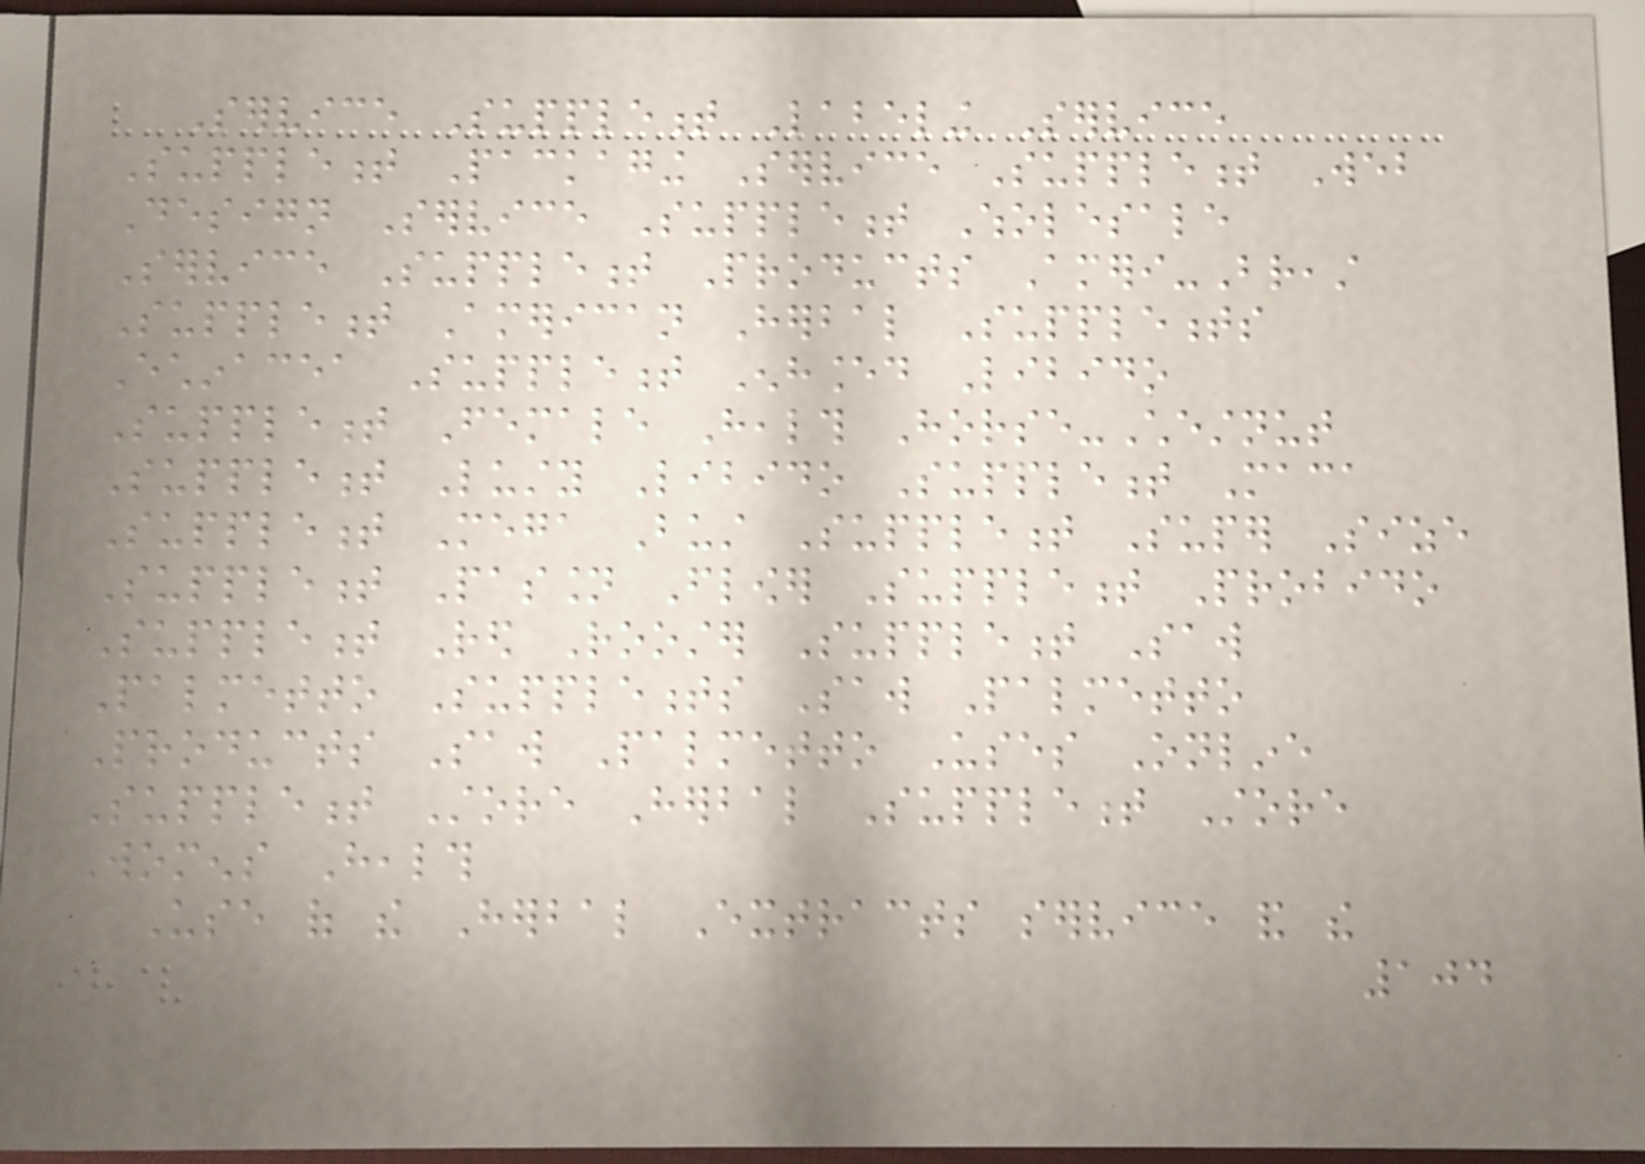Service Supplement Labeling Service
Supplement Packaging Service Supplement Web
Design Service Supplement Wholesale
Service Supplement Products Ameri-Breast
Supplement American Herbal Supplements
Echinacea Supplement Enhanced Libido
Supplement Female Health Horse-Chestnut
Supplement Lusty Libido Supplement Maca
Supplement Mega Bust Supplement Super Size
Supplement Passion Flower Supplement Probido
Supplement Red Rooster Supplement Saw
Palmetto Supplements Saw Palmetto
Products Saw Palmetto Uses Online
Supplement Store Herbal Supplement Store
Womens Health
Use of the Herbal Extracts service and the
104
